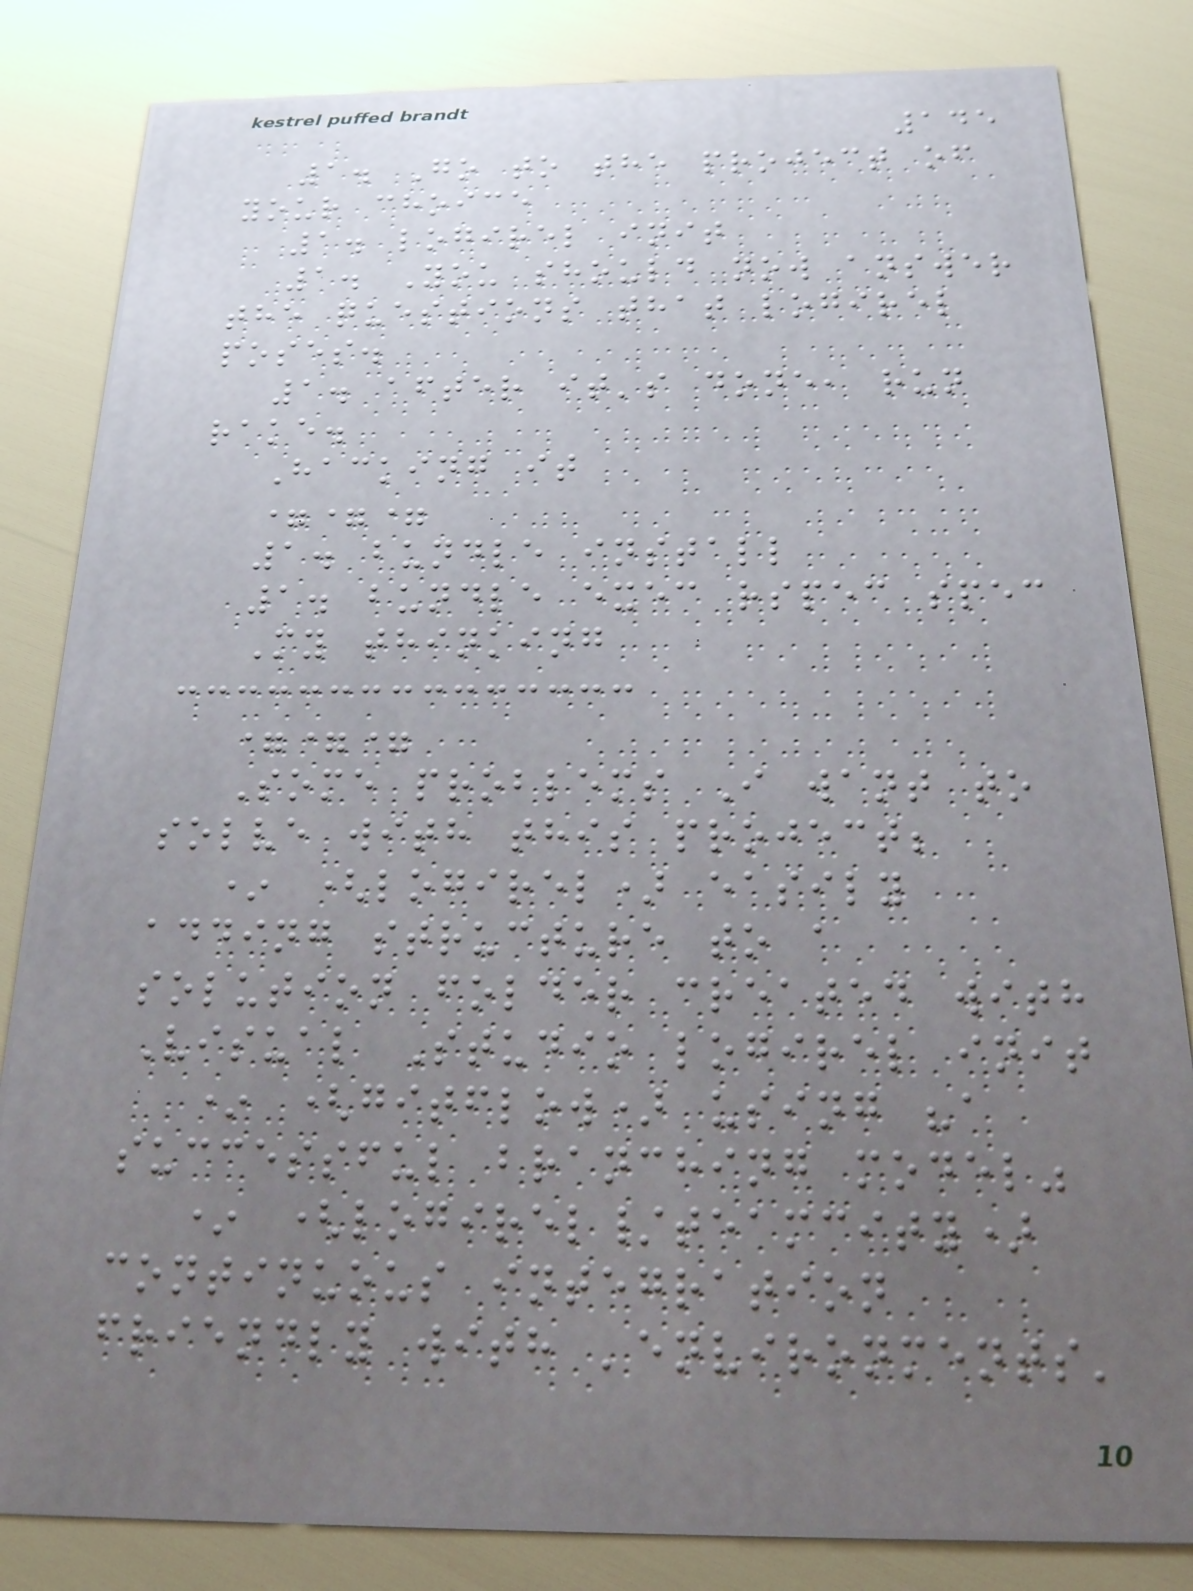145
1. Go to the project of
your choice
1. logirel init
1. You should now answer
the questions that logirel
poses.
1. after it's done, run
rake.
Hacking it
===
1. bundle install
1. bundle exec rspec spec
My thinking
===
Some problems I want to
solve with this project;
* (logirel) easily
adding structure to a
solution folder created with
Visual Studio logirel init
* (gitflow) using "a
successful branching model"
* (logirel/teamcity)
continuous integration
friendly with 'environments'
